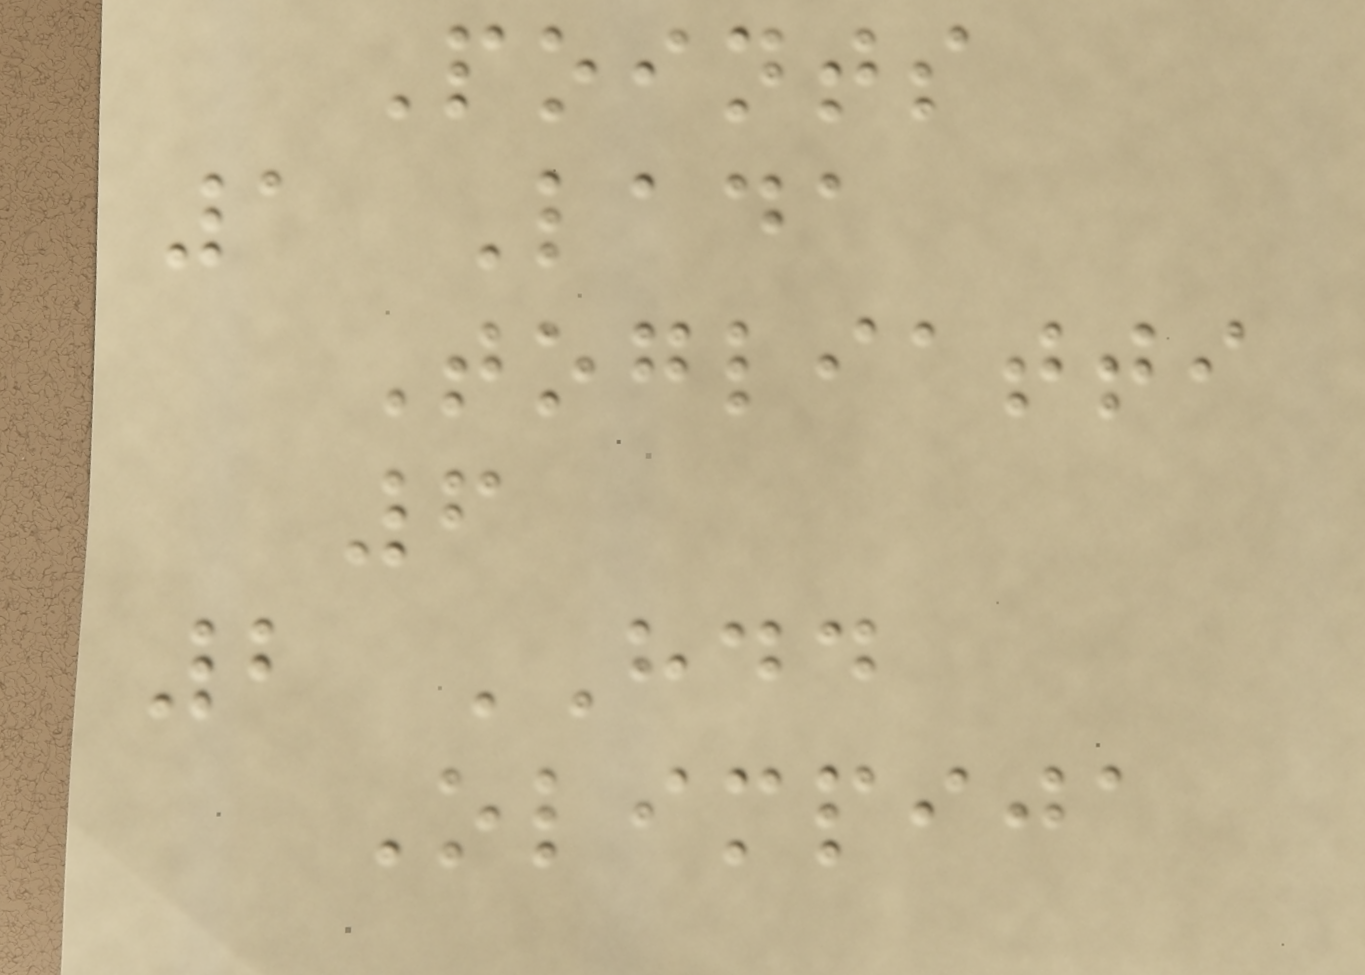Points
1 Lada
Togliatti
6
2 HDD
Olimpija
